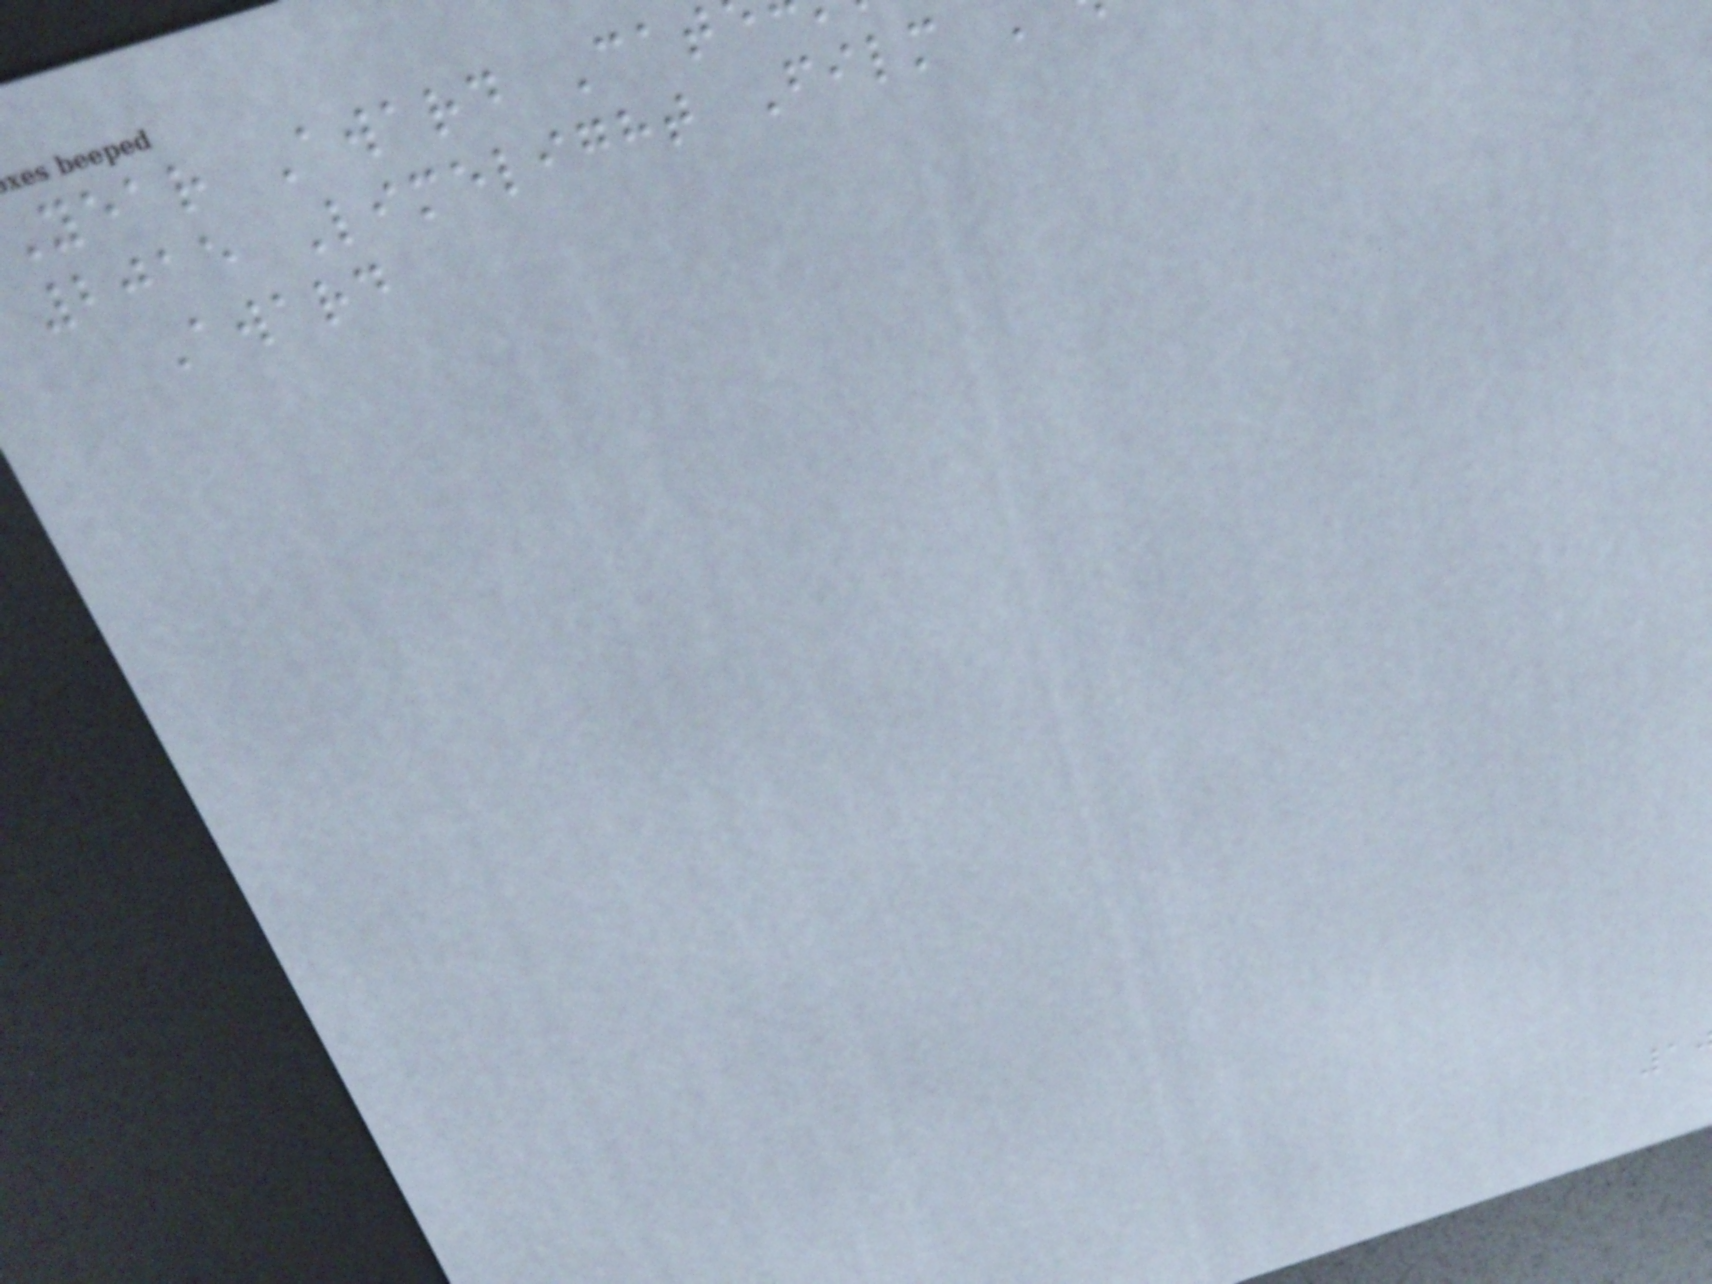year Award Cat
2015 Limelight Film
Award
